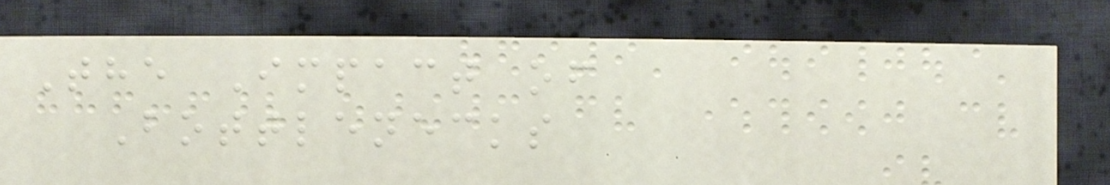The Impact of
Bottlenecks
